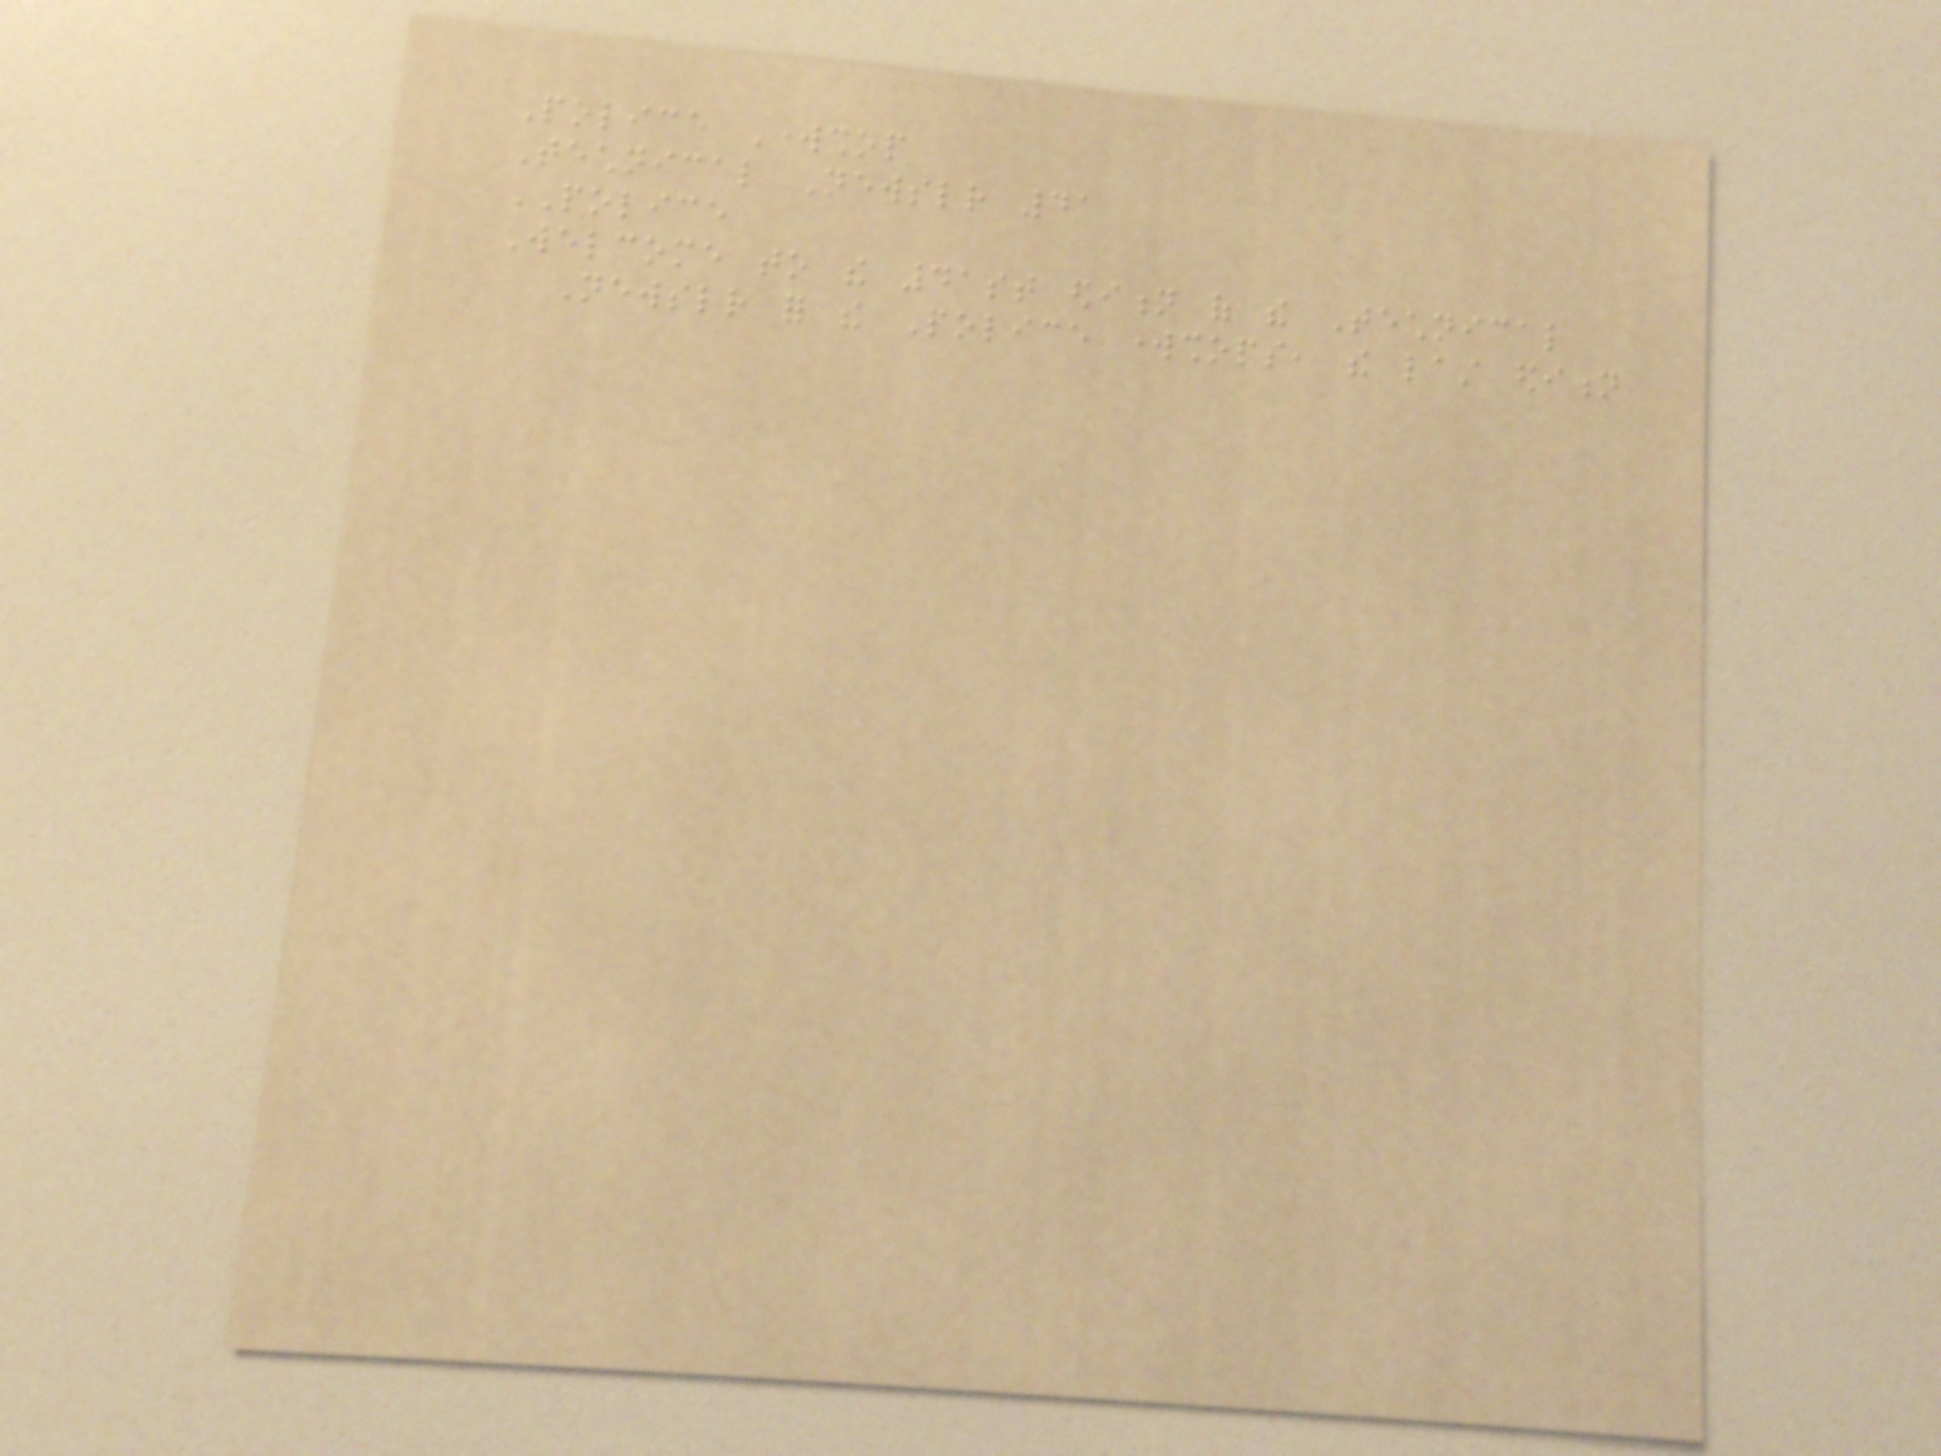Police Workshop
Technical Newsletter 41
POLICE
Welcome to the 41st edition of the Technical
Newsletter for the Police workshops, the last edition
